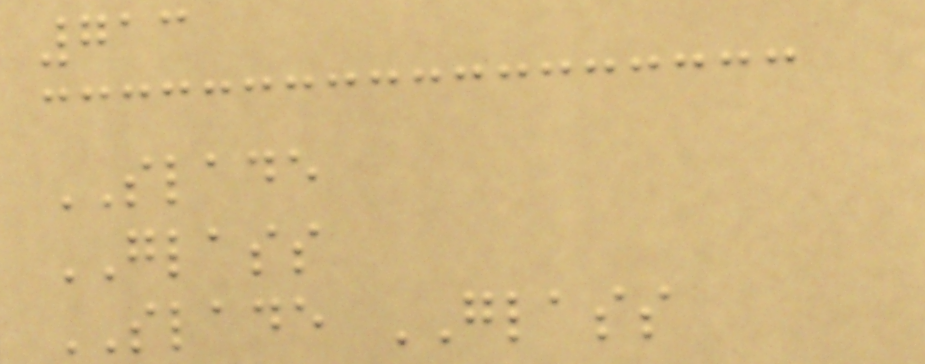713
SLADE
GLASS
SLADE GLASS
